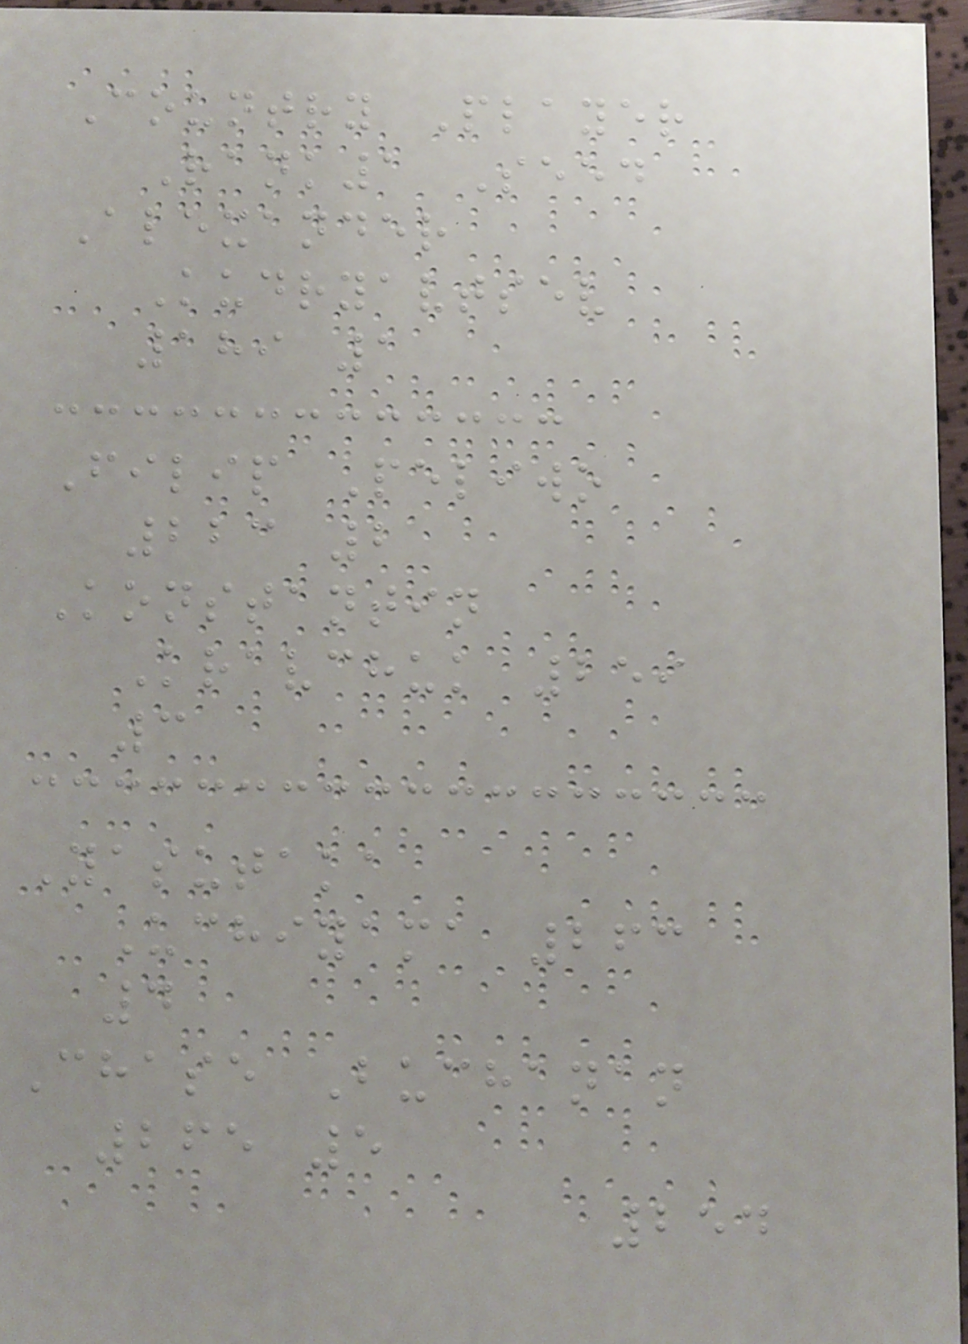Country Player
Rank1 Seed
Alexander
Kudryavtsev
189 1
Filip Peliwo
223 2
Konstantin
Kravchuk 259
3
Yasutaka
Uchiyama 263
4
Chase Buchanan
265 5
254
